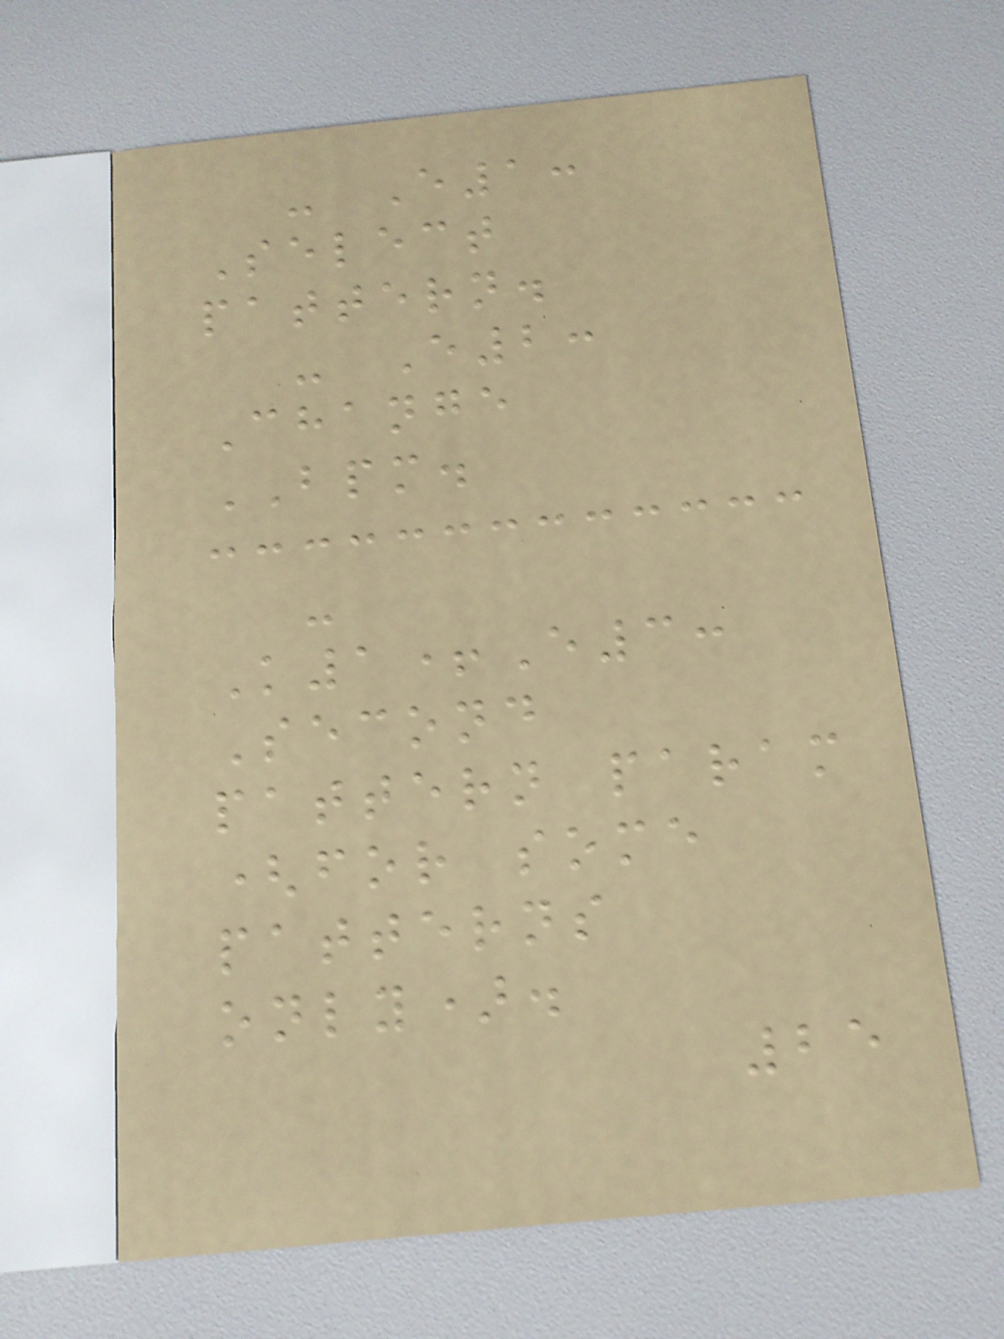- E1:
Select
pattern.
- E2:
Change
BPM.
-
K1+E3:
Second
pattern param
(for some
patterns
only).
25
